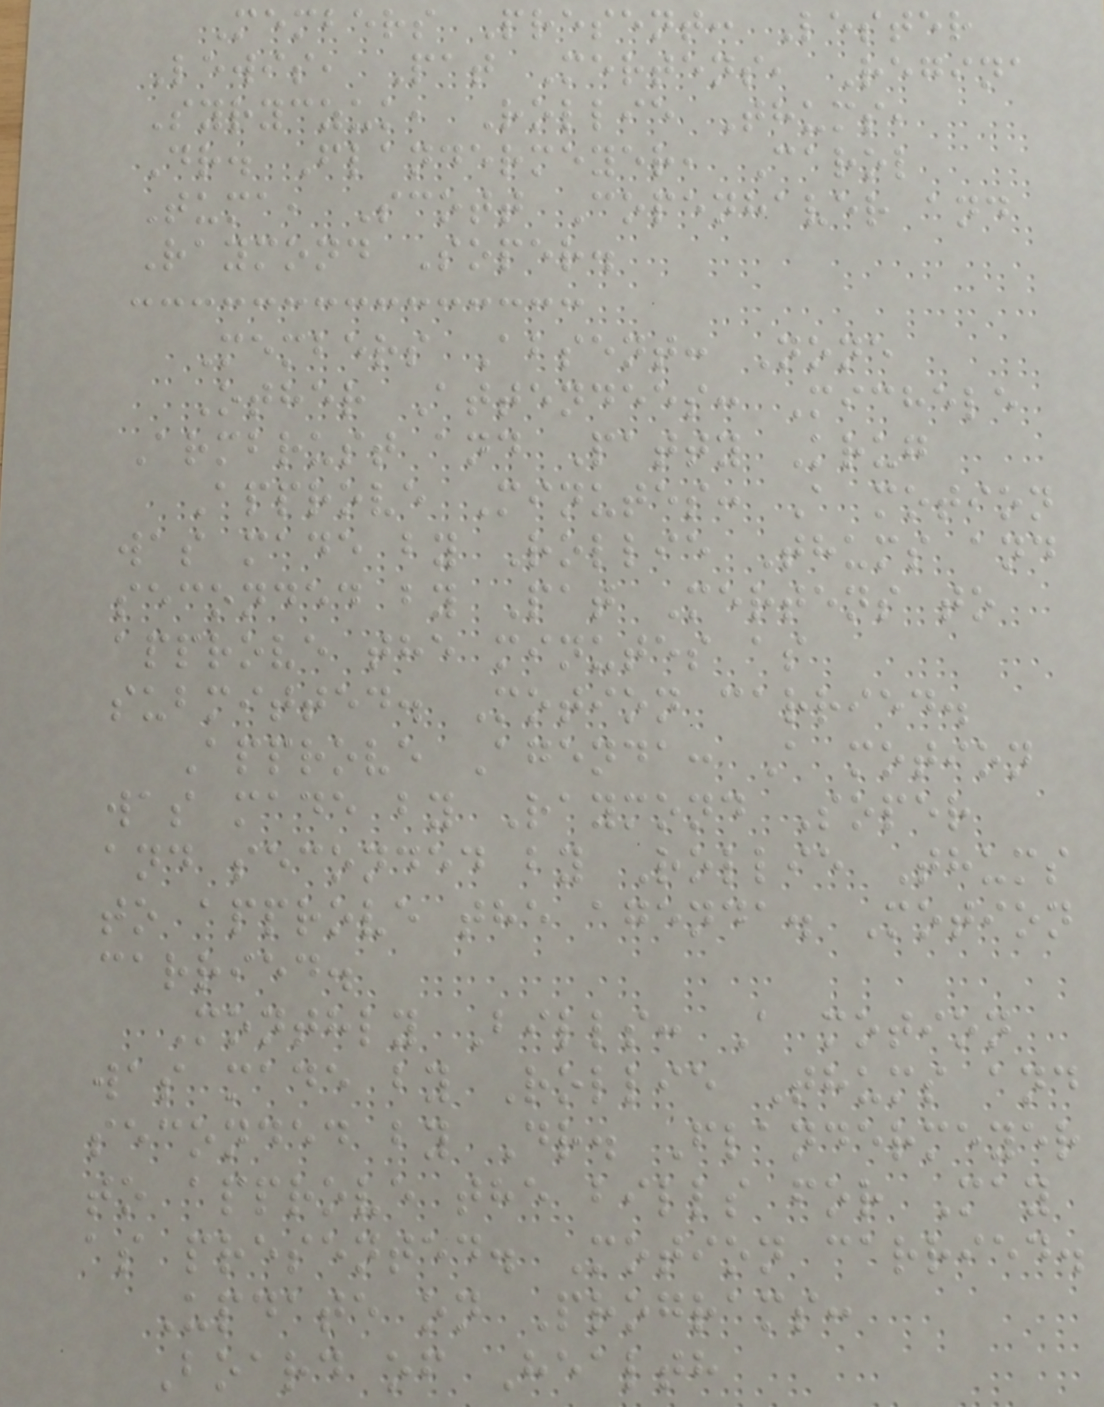Members Present: Lester
Lewis, Pat Mertens, Regina
Syryczuk, Rollie Thums,
Dr. Flandermeyer, Carol
Tuma, Scott Copenhaver and
Raymond Soper.
Members Absent: None
Other Attendees: Michele
Armbrust and Patty Krug
Approve Minutes: A motion
was made by Rollie Thums and
seconded by Pat Mertens to
approve the minutes as
submitted. Motion carried.
Approve Agenda: A motion
was made by Raymond Soper
and seconded by Rollie Thums
to approve the agenda. Motion
carried.
Monthly Bills: A motion
was made by Rollie Thums and
seconded by Dr. Flandermeyer
to approve the bills for May
as presented. Motion carried.
Update on Programs:
Board of Health
